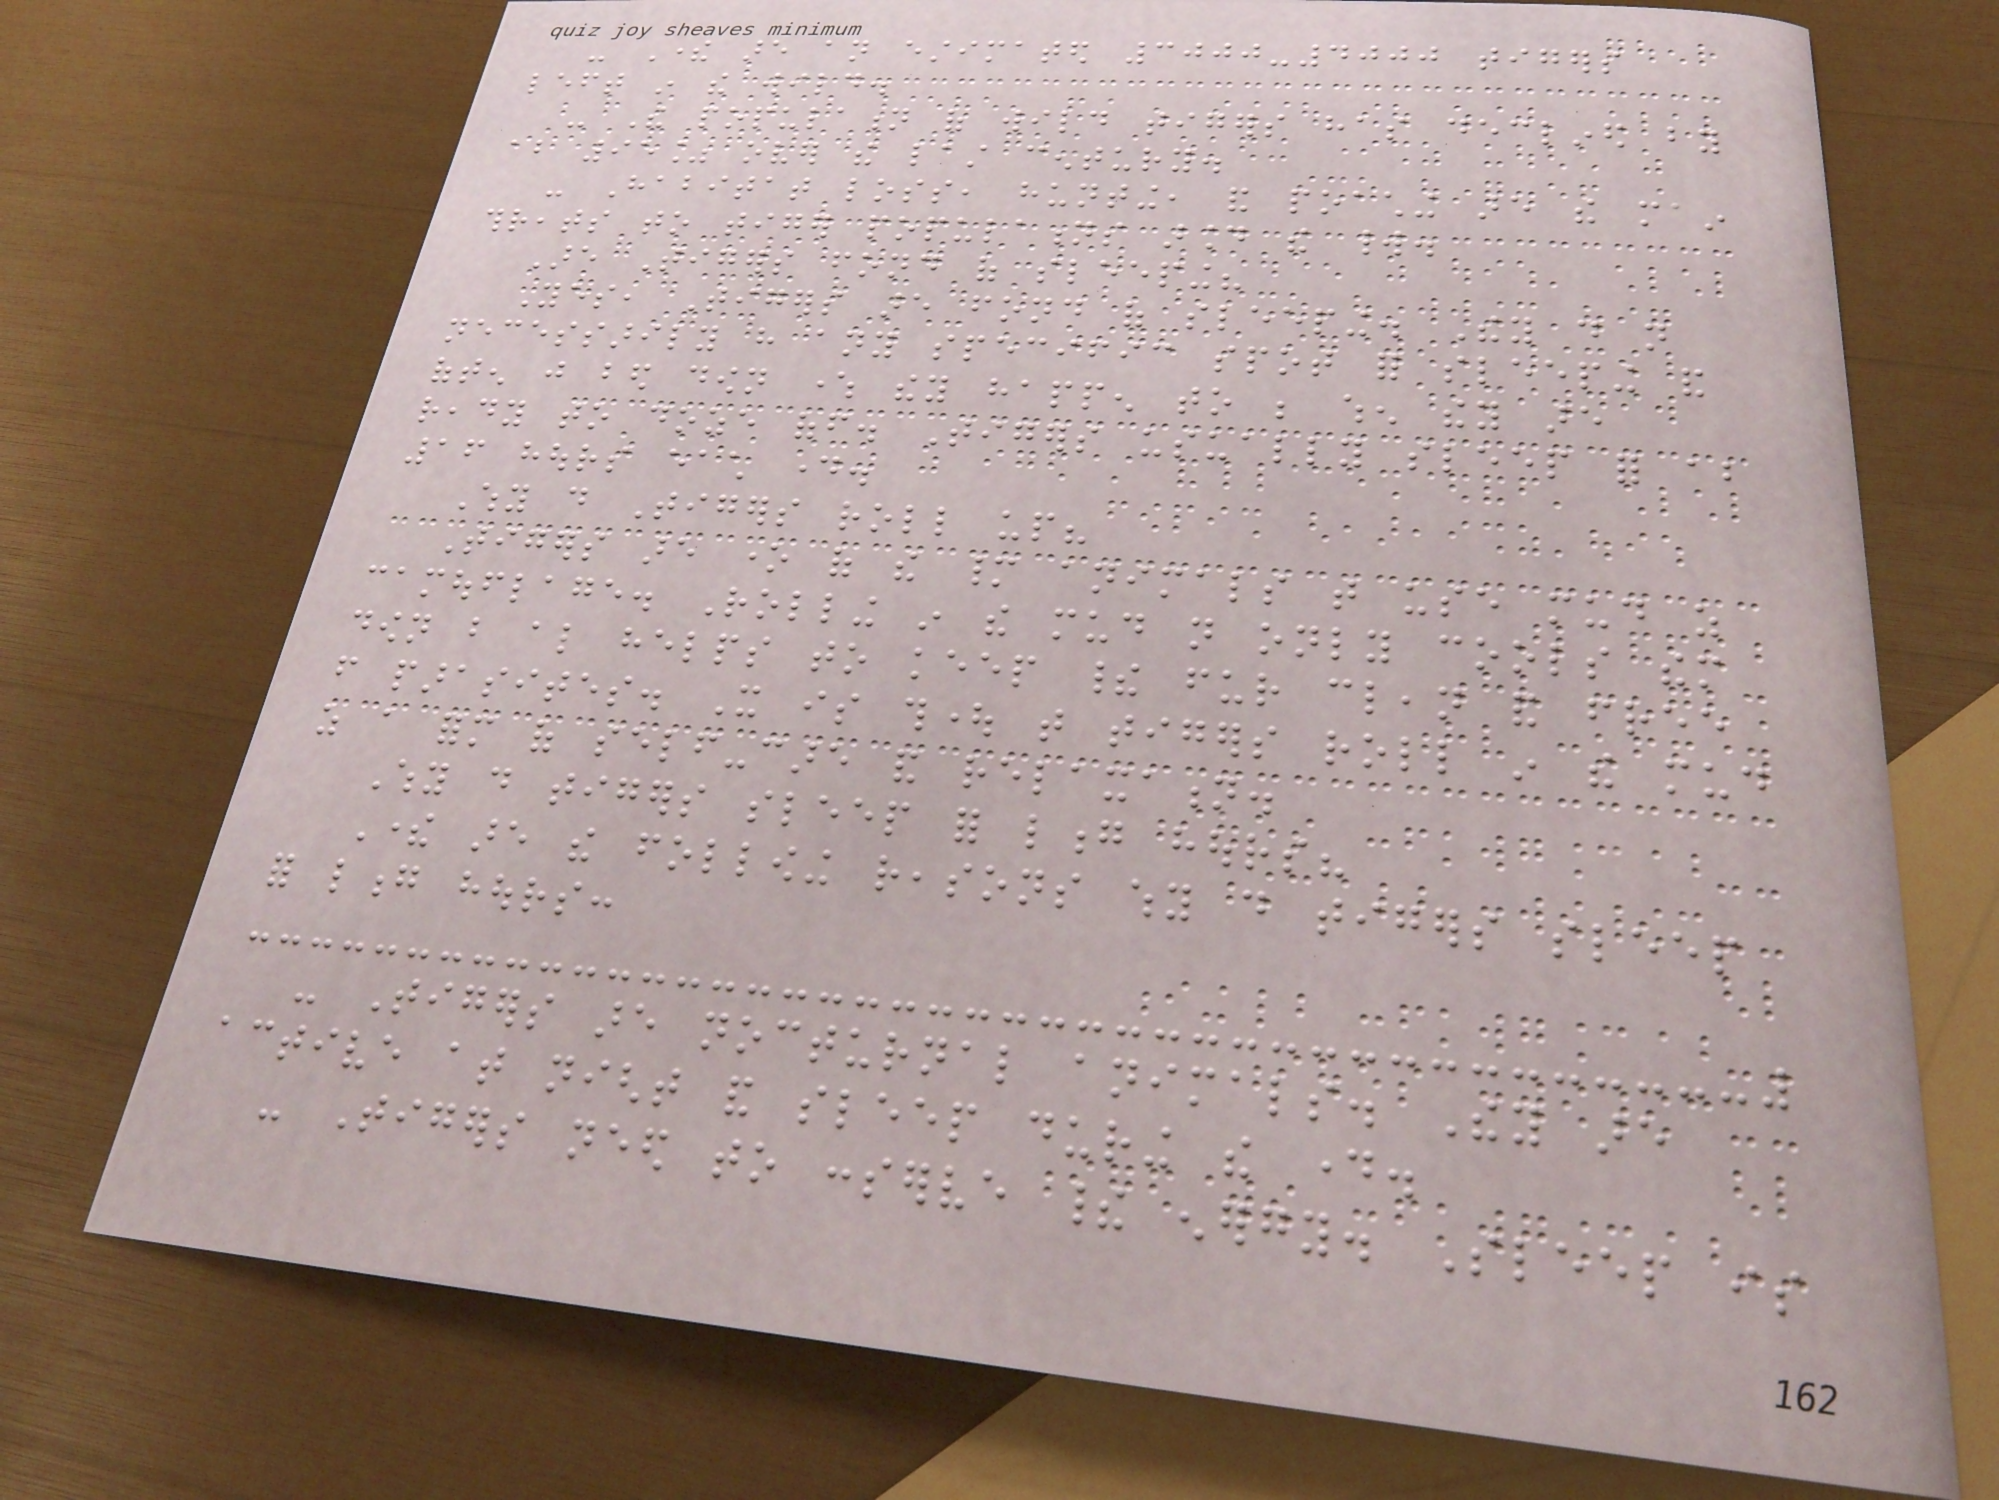- There are an estimated 3000-4000 tigers
left in the wild.
- The population of wild tigers has declined by
about 95% over the last century.
- Habitat loss, hunting, and poaching are the main
threats to tiger populations around the world.
Are Tigers fond of sleeping?
Yes, Tigers are fond of sleeping. They do not
necessarily have any specific spot for sleeping and
often just bed down where they happen to be when they are
ready to doze off. Tigers usually sleep for about
16 hours each day.
Why do Tigers roll up?
Tigers are one of the many animals that use mud as
camouflage. Rolling in the mud not only cools them
down but also helps to keep their fur clean and free
from parasites. It is thought that tigers roll in the mud
as a form of self-care and relaxation.
Why do tigers sleep for long hours?
There are the following reasons why do tigers sleep
for long hours:
- Tigers are nocturnal animals. They are
active at night and sleep during the day.
- Tigers need to conserve their energy. Sleep is
